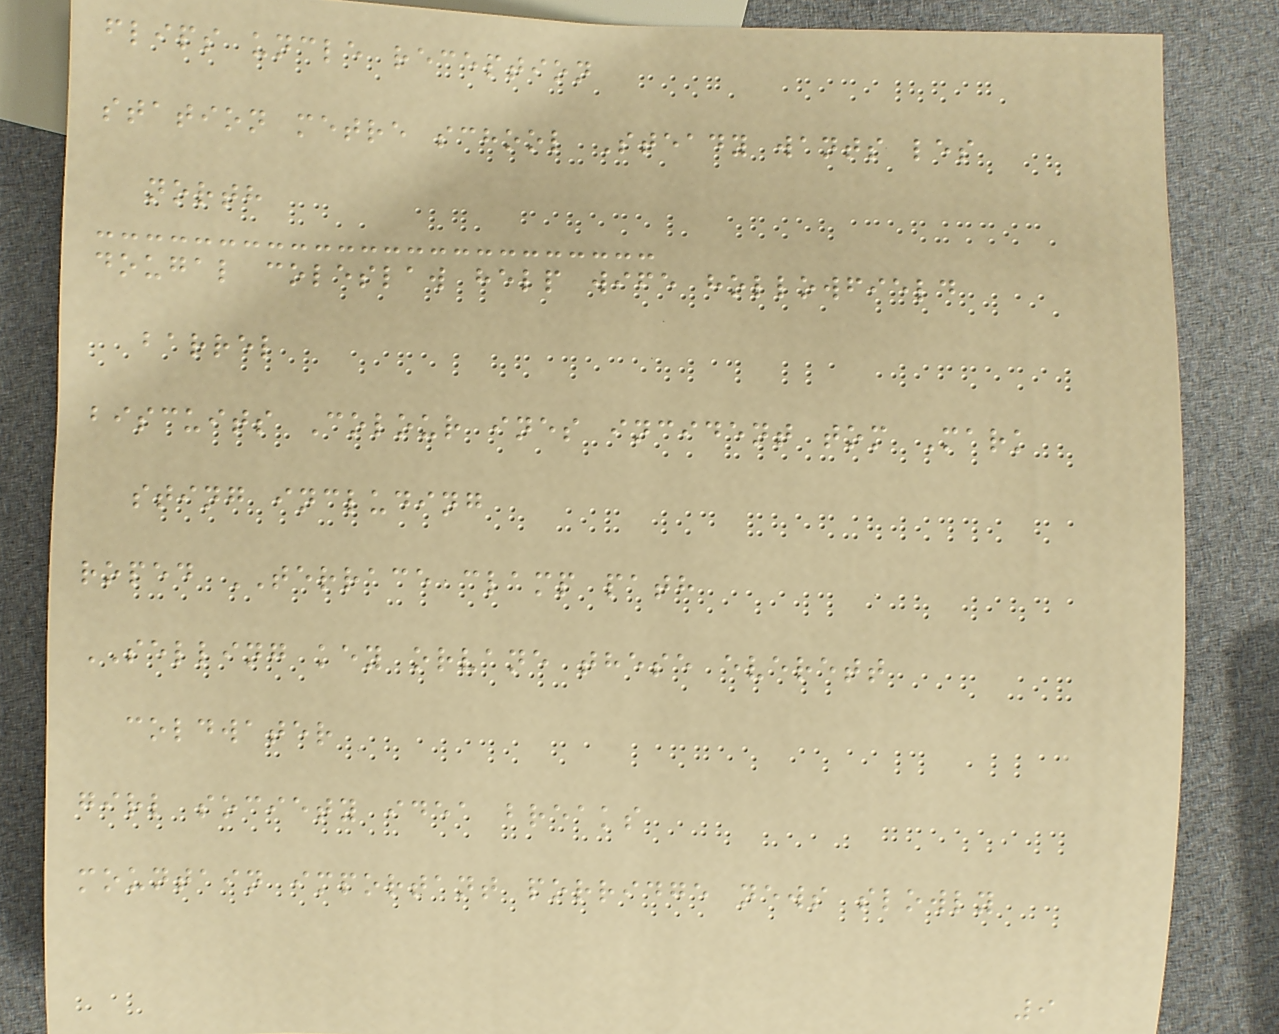flips uncle reception
station metre school Steady wants les
north
dougal coleslaw help wife hollowfield
barrel
biscuits Colour ines incident tom Mark
sting including
roped TERRACE clamp path
SELLING key orvane these everett
coldwater
girl society idea breaks
mountain important porridge news slowly
9
